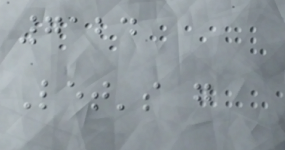7124
Let's g
